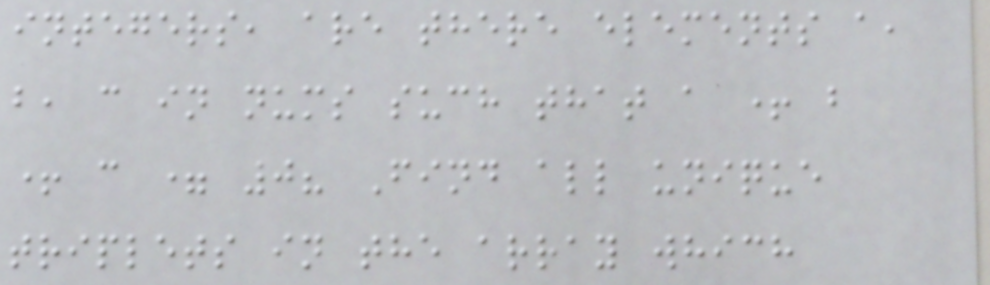integers, are there elements a,
b, c in nums such that a + b
+ c = 0? Find all unique
triplets in the array which
